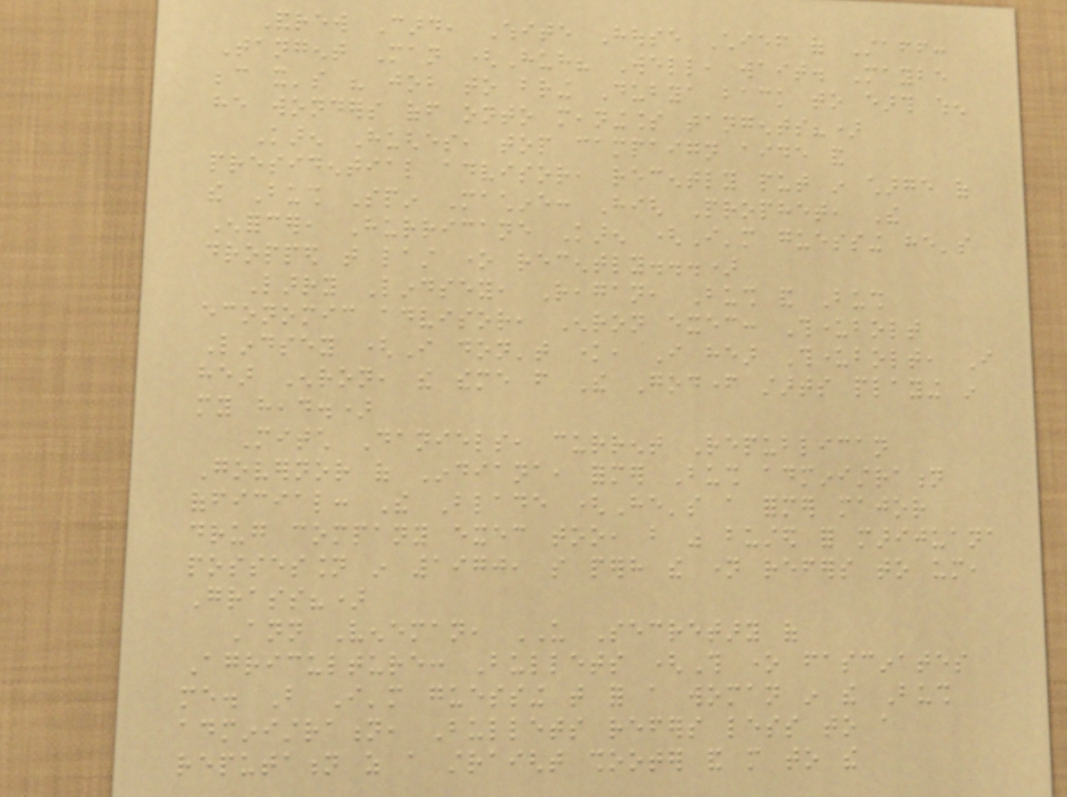Andrew Card, White House Chief of Staff:
Tangent Man (Huh? Well, wait. Maybe
because it's his job to bring Dubya back to earth when
he wonders off onto meaningless tangents?)
Karen Hughes, top campaign aide and
presidential advisor, recently put in charge of
the Bush Spin Machine: High Prophet, The
Enforcer, Hurricane Karen (I'm guessing he's
dropped that last one recently...)
Larry Lindsey, Reagan, Bush and Bush
economic advisor, Enron exec: Thunderbolt
Lindsey (I don't know, I hear Thunderbolt, I
hear Enron, the theme from The Godfather starts playing in
my head.)
Mitch Daniels, current Republican
Governor of Indiana, former Bush administration
official: The Blade (He's a former major
drug company exec too, but was busted for marijuana
possession in 1970, so perhaps the name refers to um,
Grass?)
Ann Veneman, US Secretary of
Agriculture: Bullets (This one fascinates
me. But I'm guessing that for a woman in the Bush
administration, Bullets refers less to a
reputation as a straight shooter and more to the
